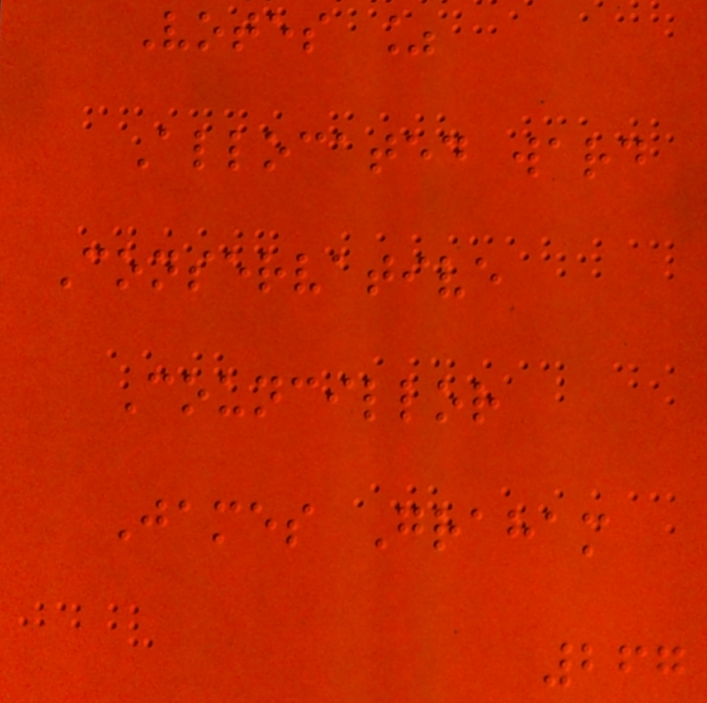Votes %
Allocated ward
Conservative
Councillor
James Graham
267
